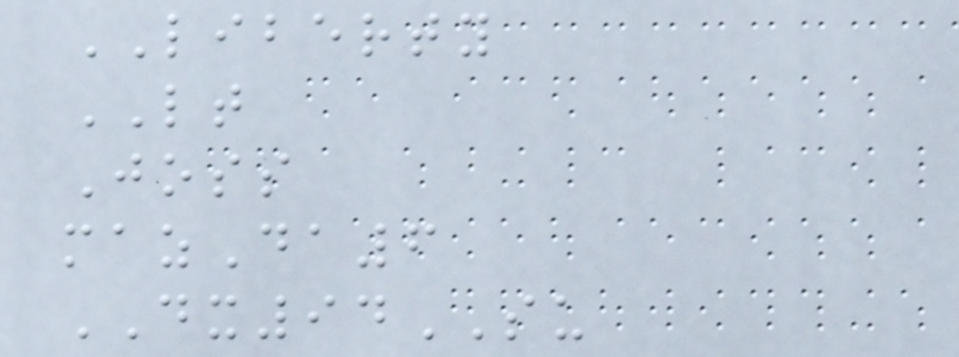LIBERTY
LT
Joss
mazDa6
DX94SU
